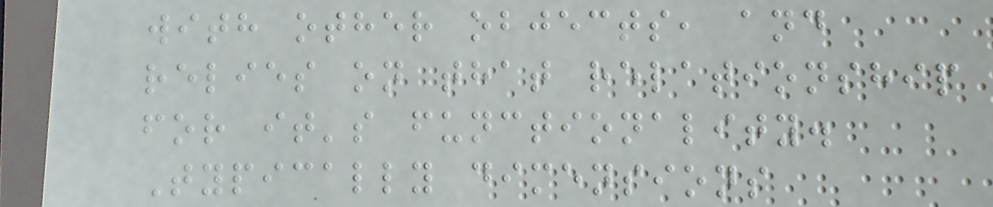with other objects, and
relies on that relationship
for it's functionality.
Typically dimensions
